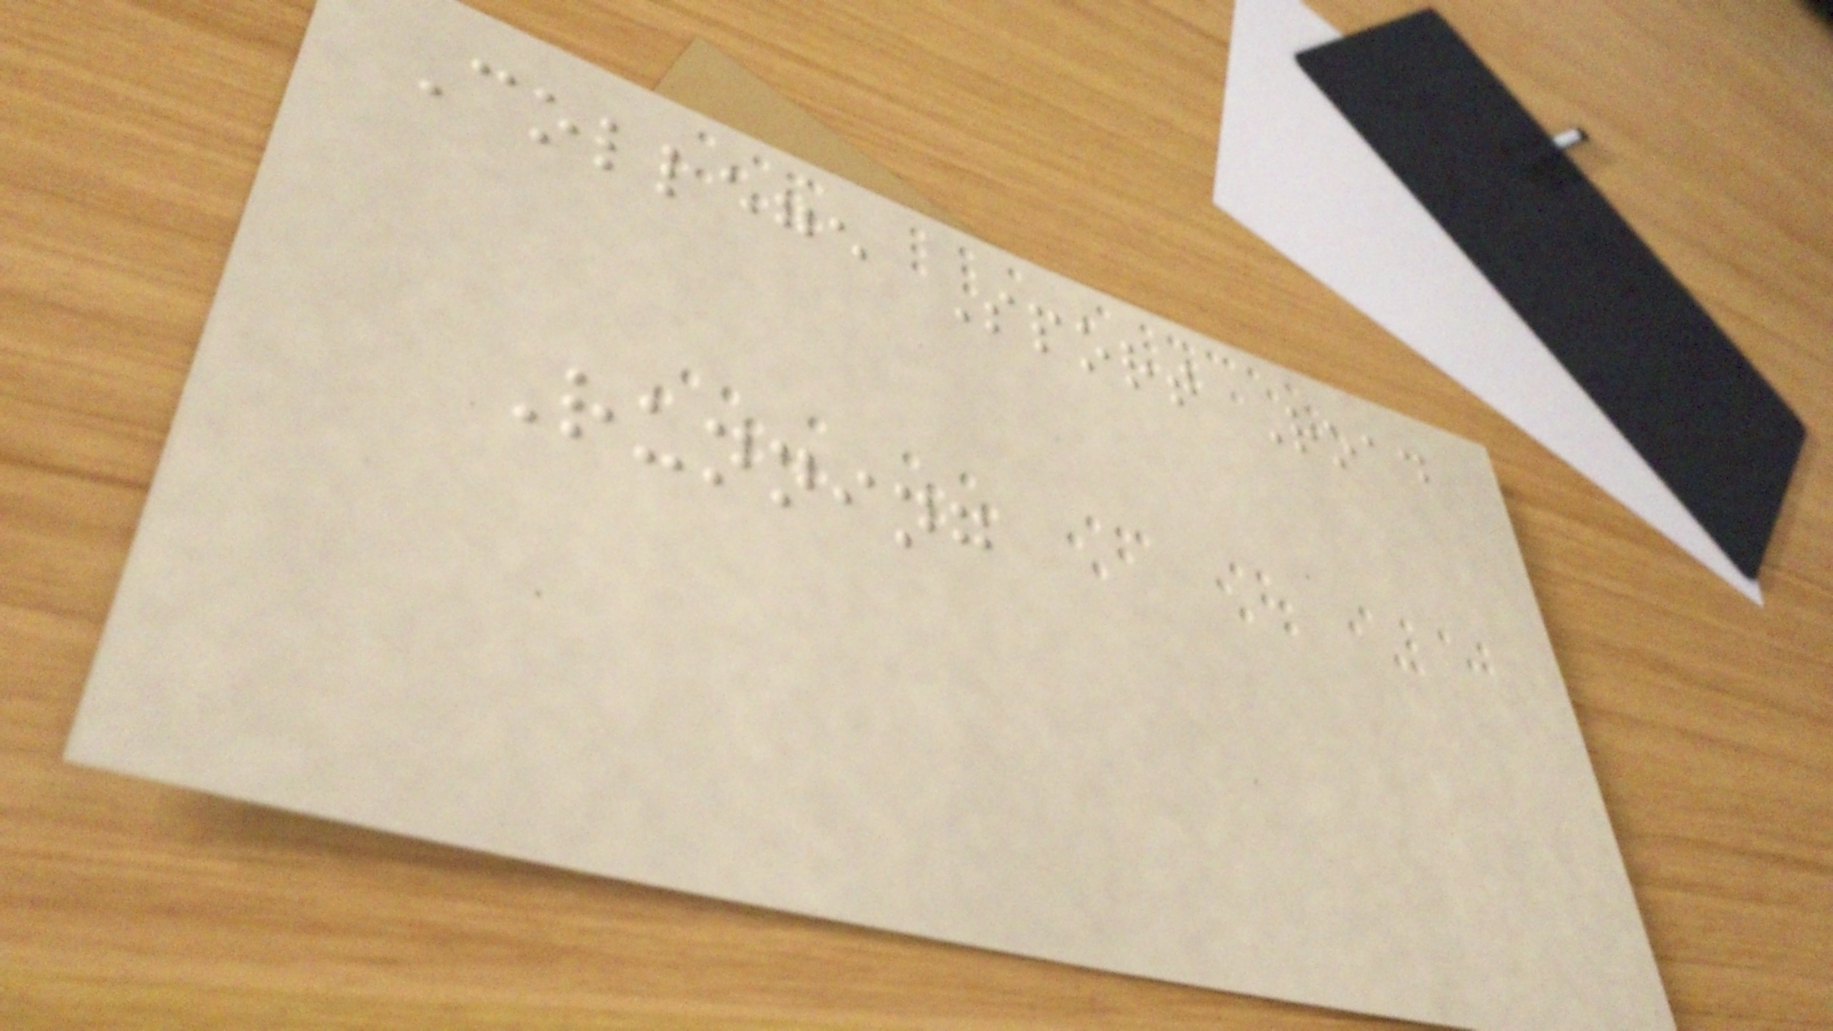College Sport Road
Running
